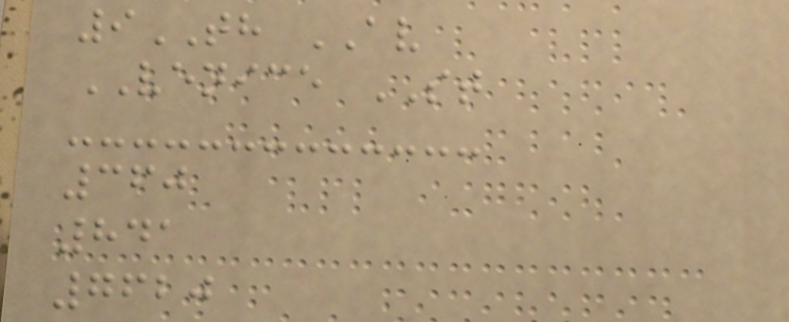9TH AV
VENICE ST
360
841
7620
